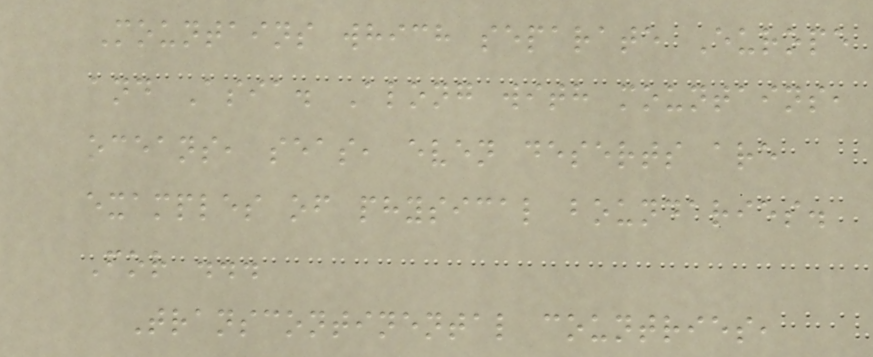Mountains which separate Europe
and Asia. Along with mountains,
oceans, seas, even deserts are
examples of physical boundaries.
For ...
Transcontinental countries,
